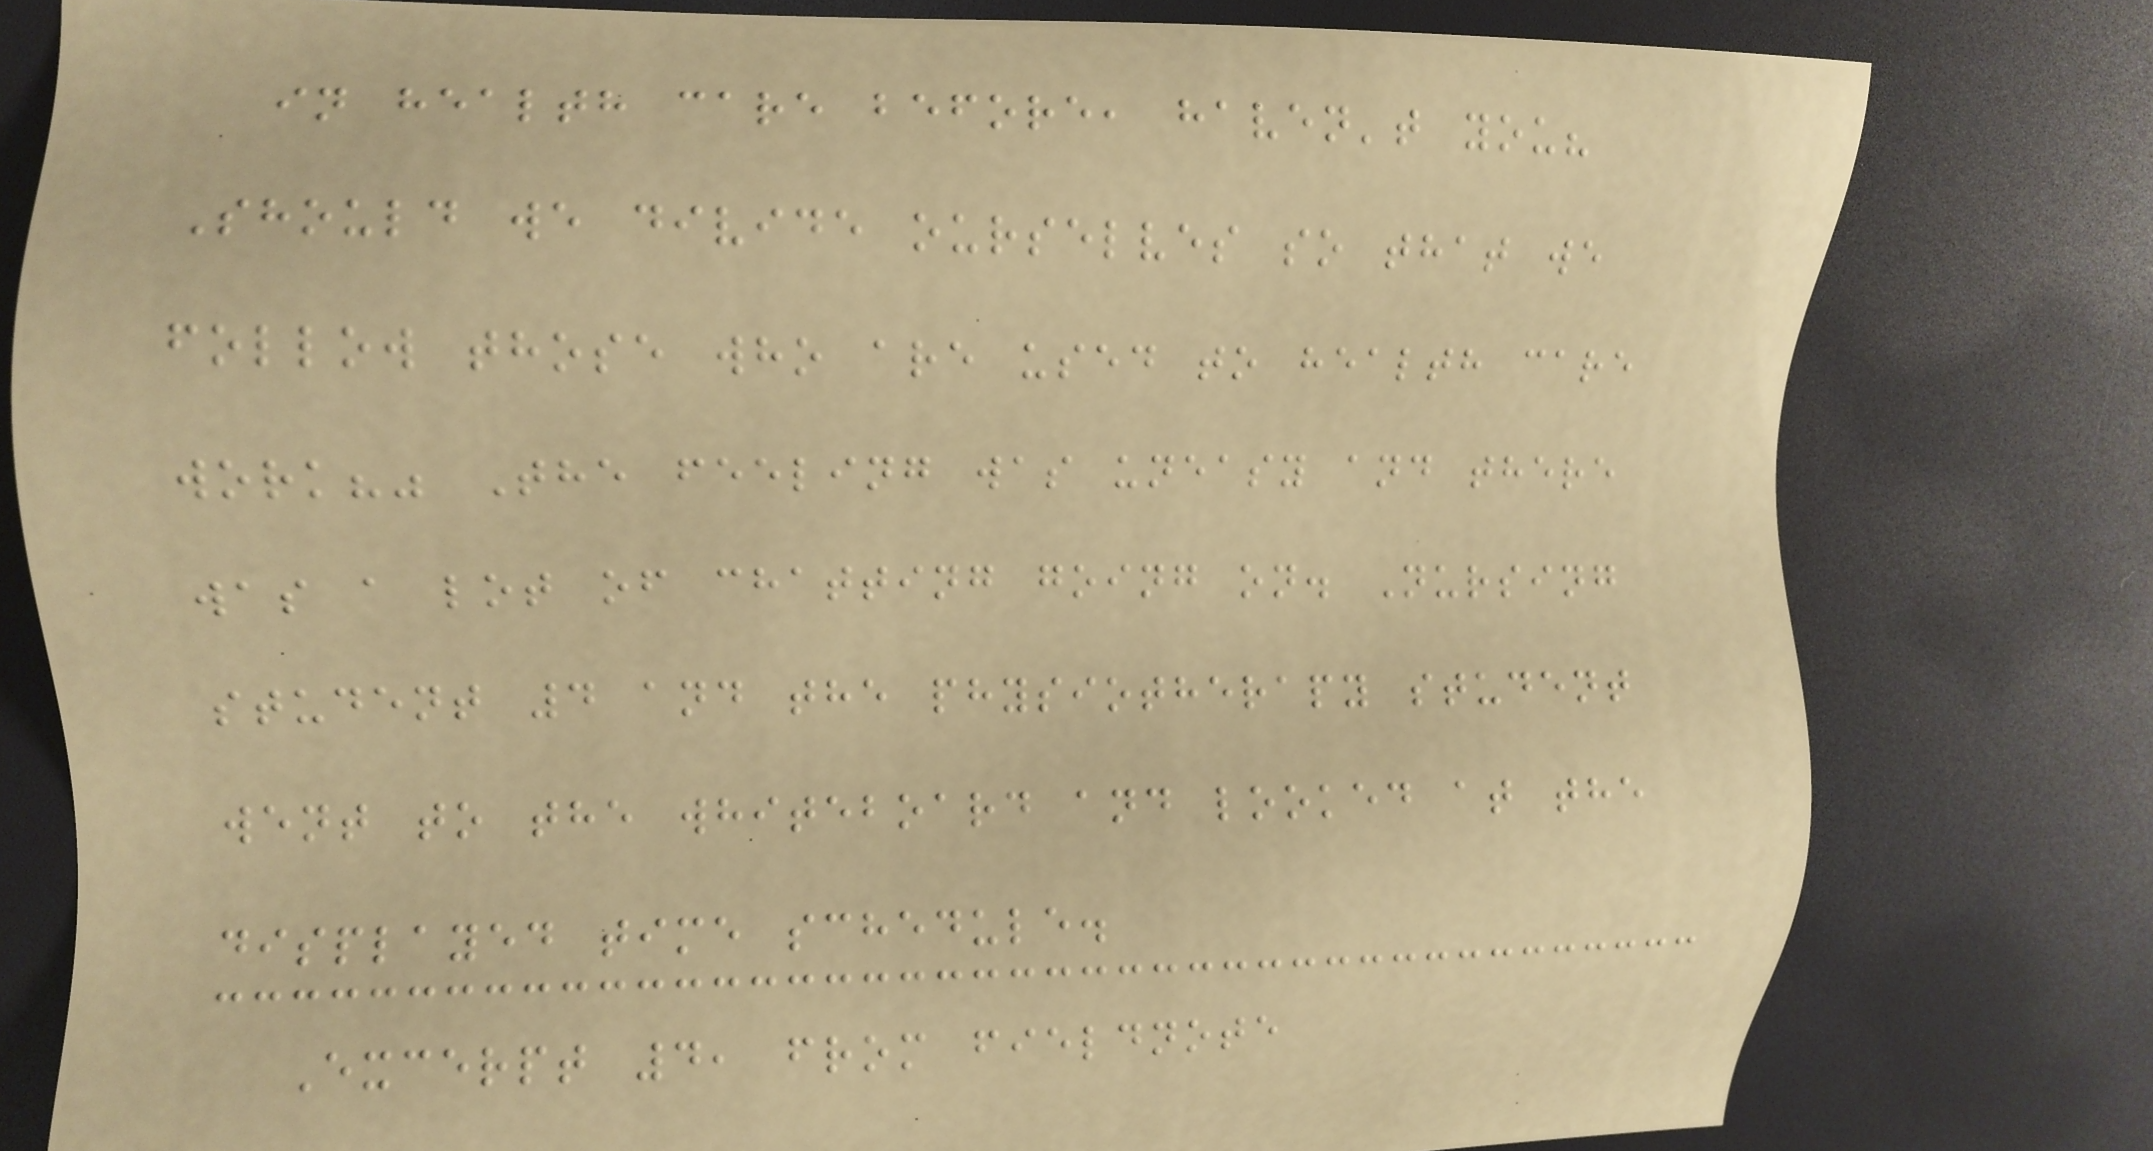in health care before, haven't you?
Should we divide ourselves so that we
follow those who are used to health care
work?" The feeling was uneasy and there
was a lot of chatting going on. Nursing
student 4 and the physiotherapy student
went to the whiteboard and looked at the
displayed time schedule.
Excerpt 4, from fieldnote
